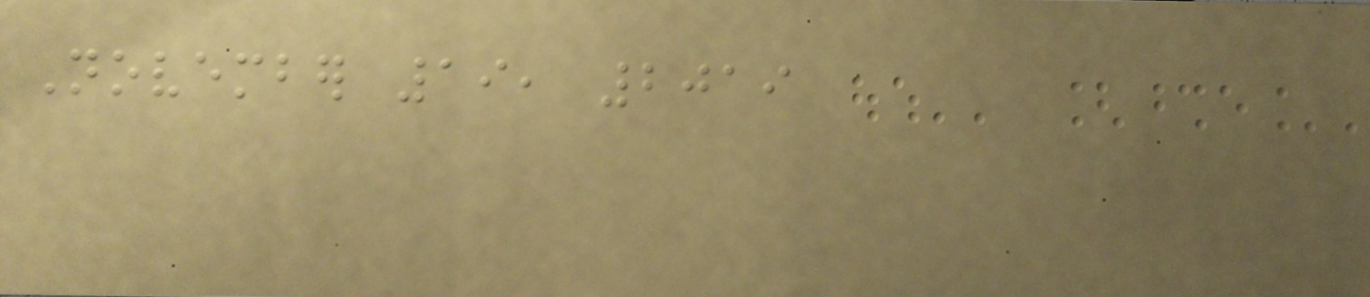November 19, 2019
